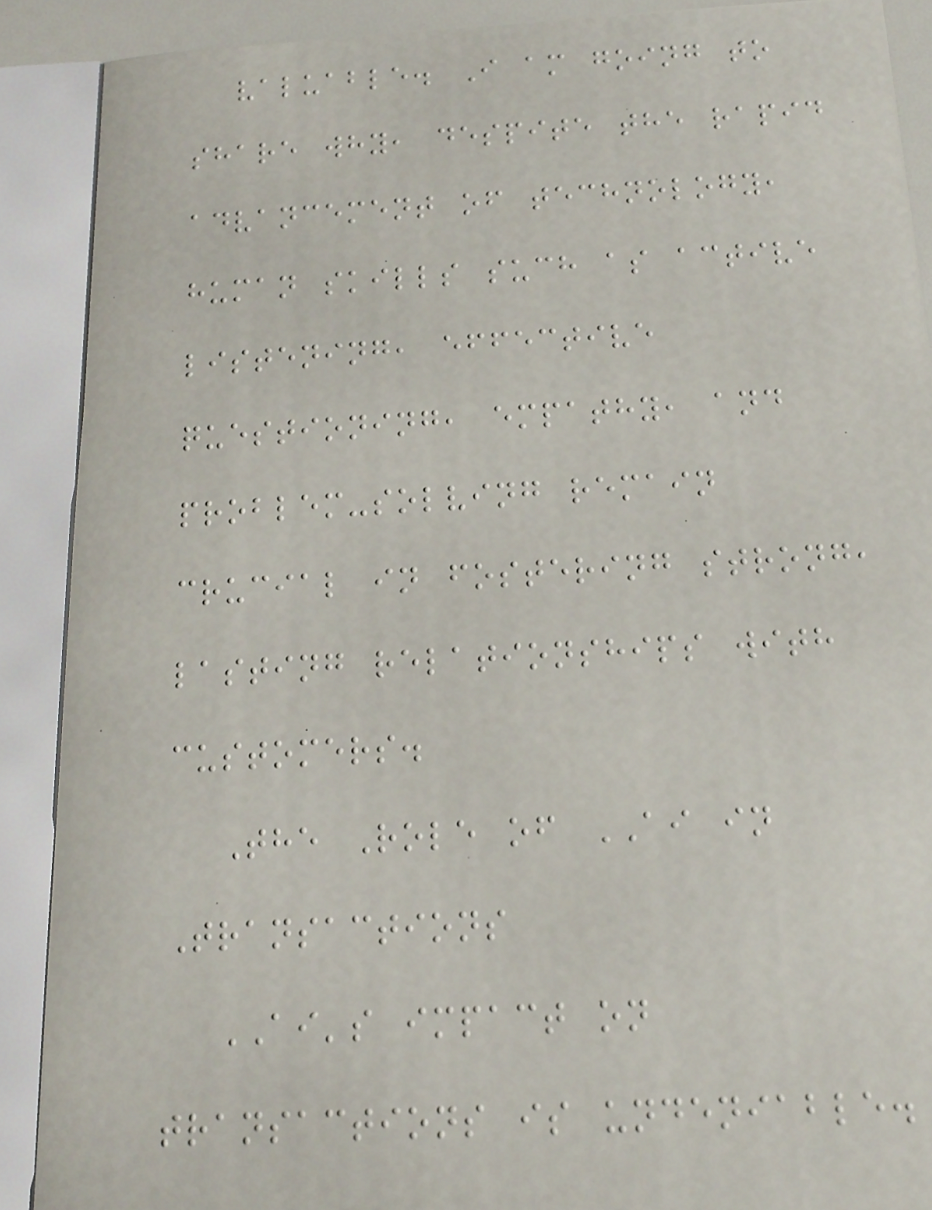valuable. I am going to
share why, despite the rapid
advancement of technology,
human skills such as active
listening, effective
questioning, empathy, and
problem-solving remain
crucial in fostering strong,
lasting relationships with
customers.
The Role of AI in
Transactions
AI's impact on
transactions is undeniable.
